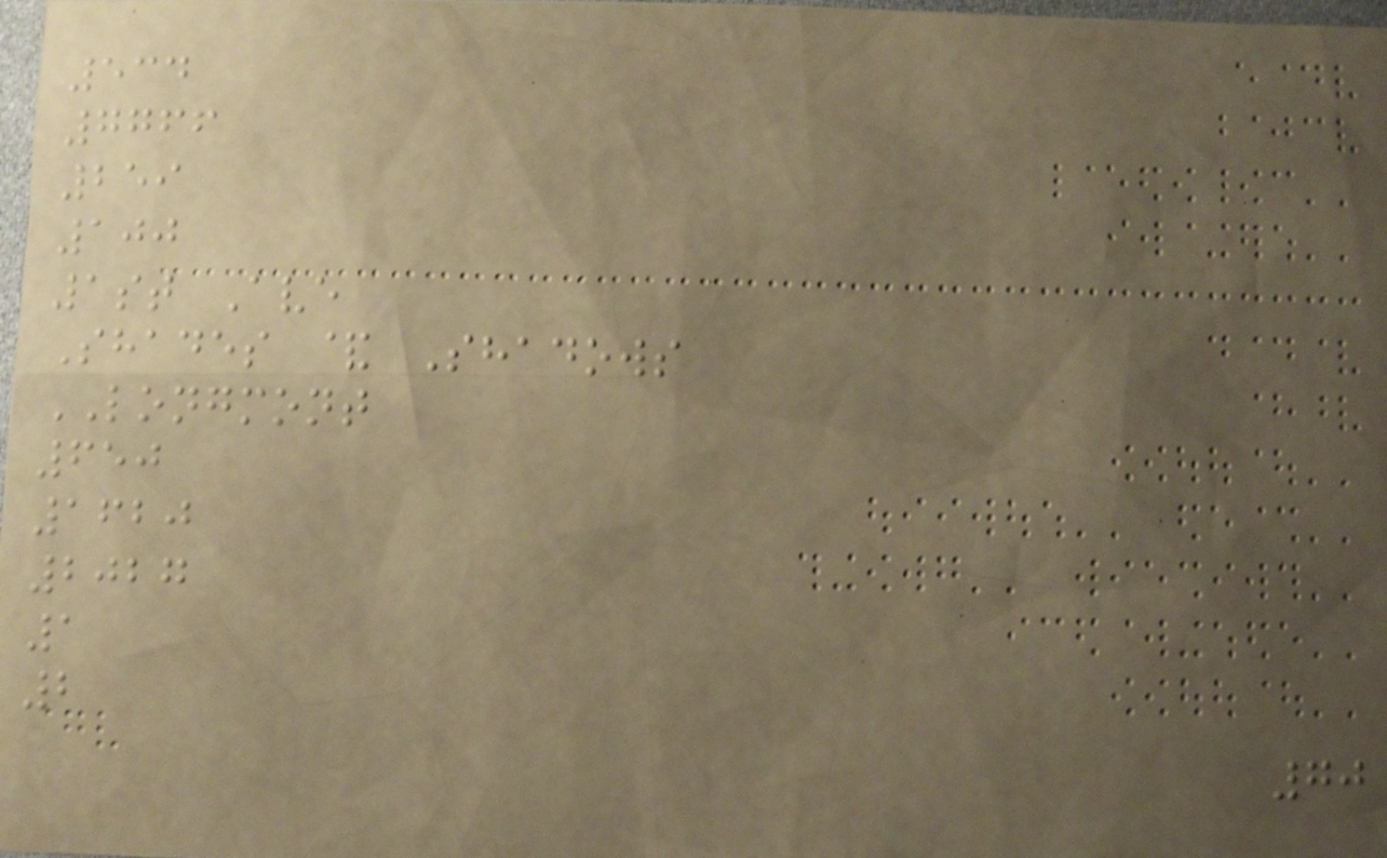534
7766
259
100
1st Ave
Shades & Shadows
LONGMONT
650
1620
2027
1
2
70
